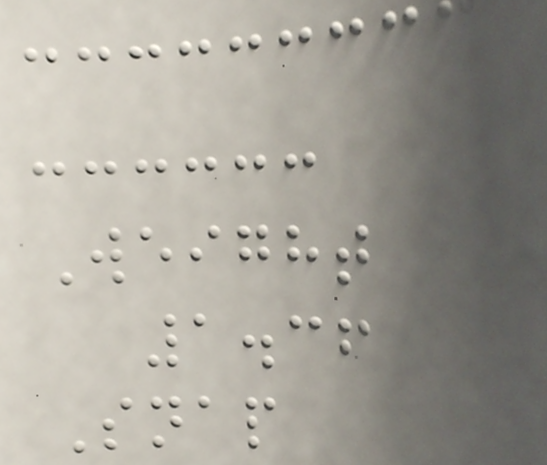Weight
1.36
Snap
